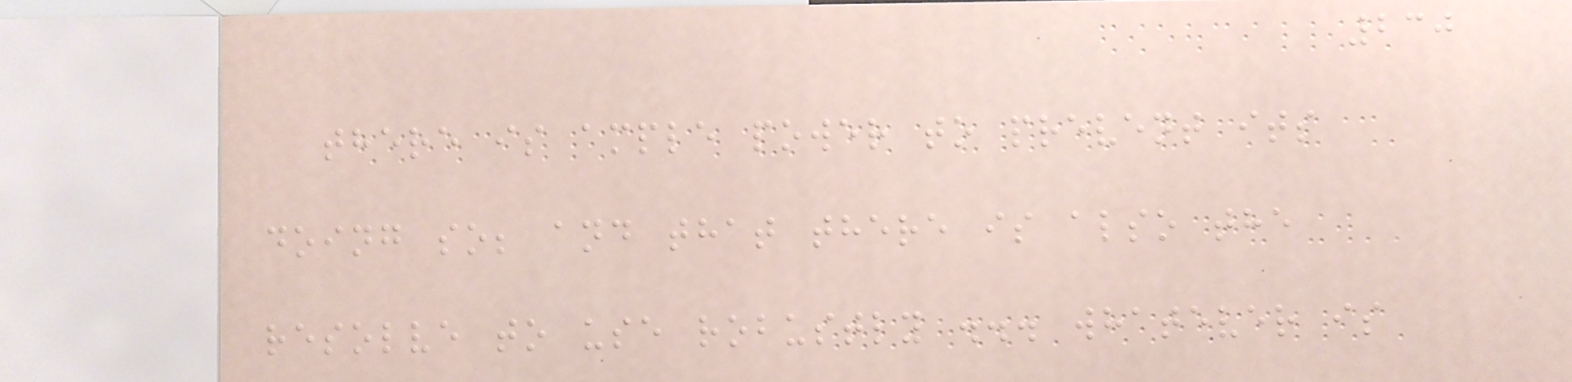230
there is ample power to prevent its
doing so; and that there is also the
resolve to use robustly ... whatever is
